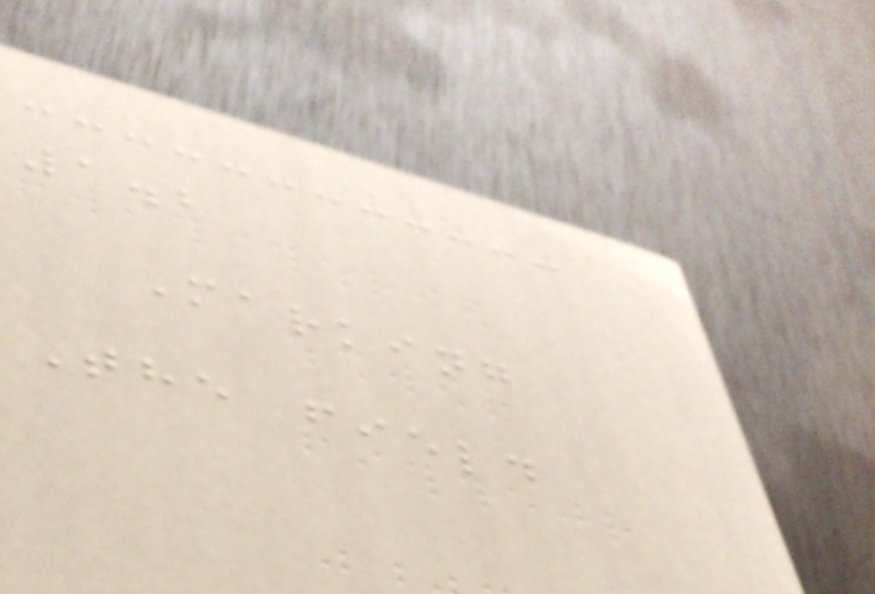1.2
Marking
The field
